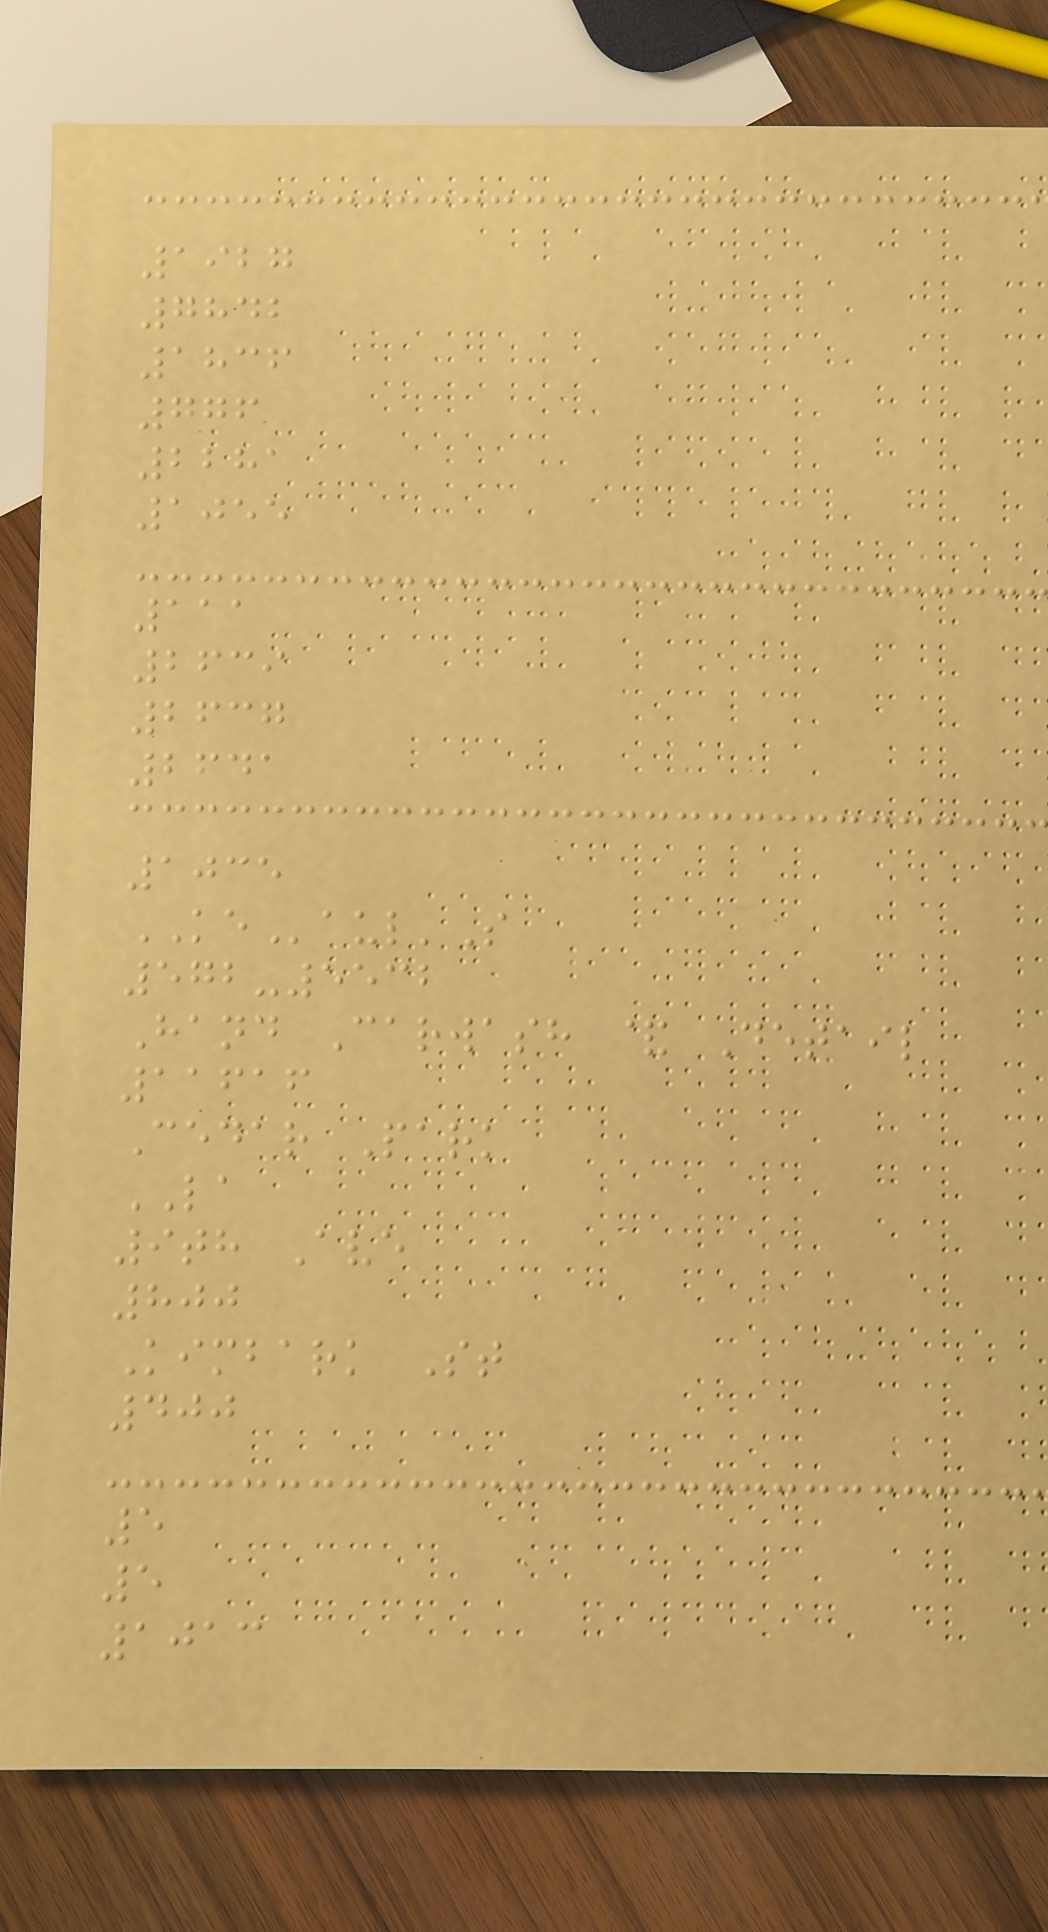1927
7842
1836
776
2281
1055
111
2639
2637
2641
1035
KEaul'S
572-5532
Hand Carwash & Detail
11616
Cedar Park
LA
9th Ave
800
Kimbark St
400
5
5
1013
